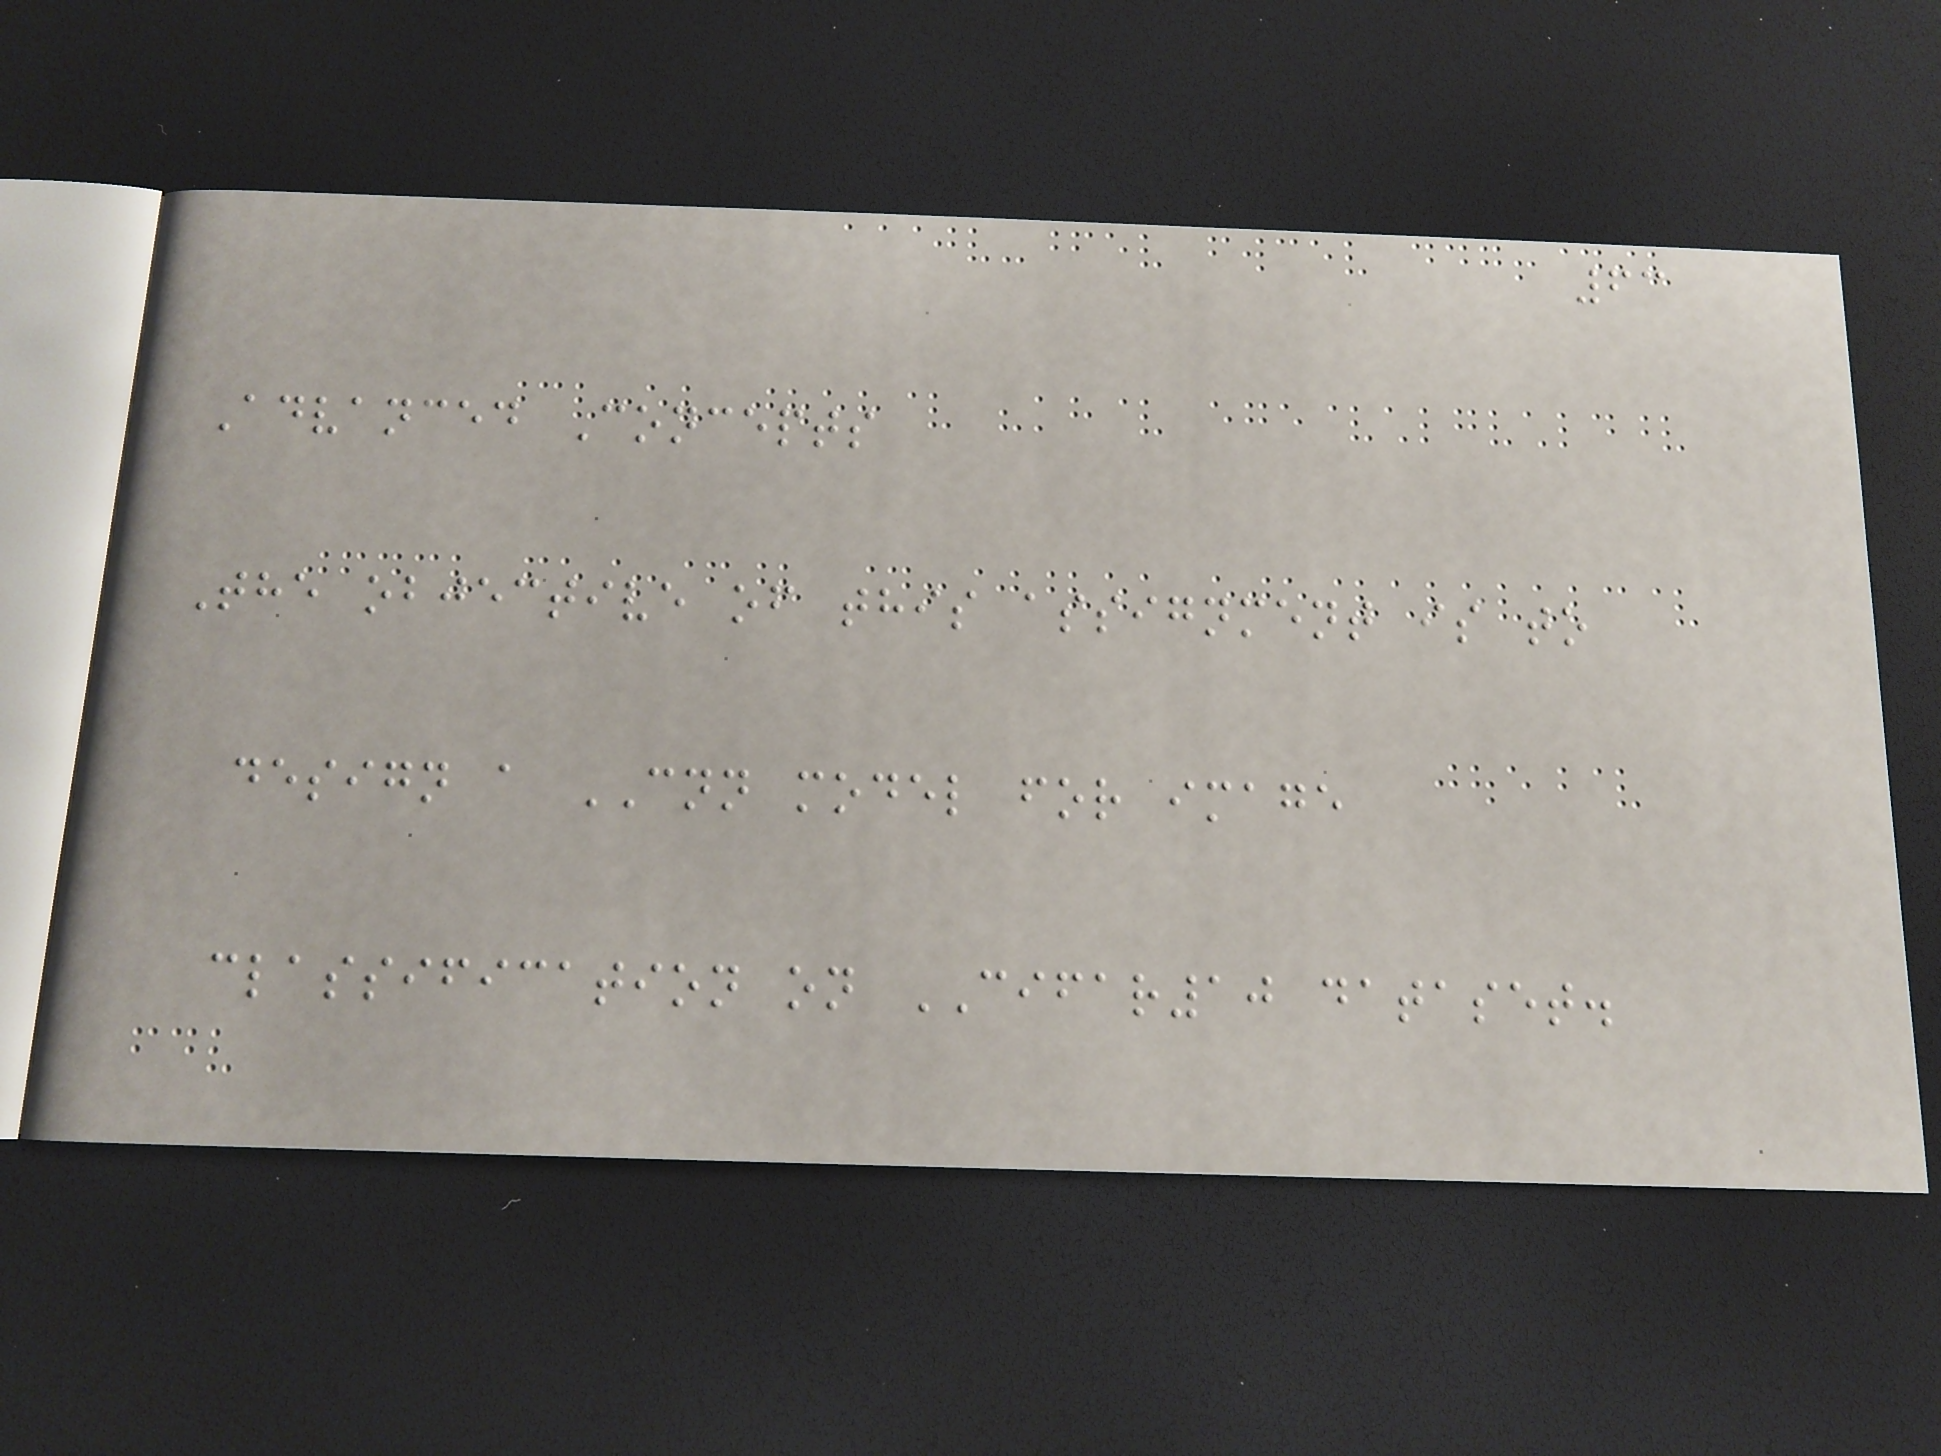63
Advanced Concepts
The objective of this assignment is to
design a CNN model for image
classification on CIFAR10 dataset.
